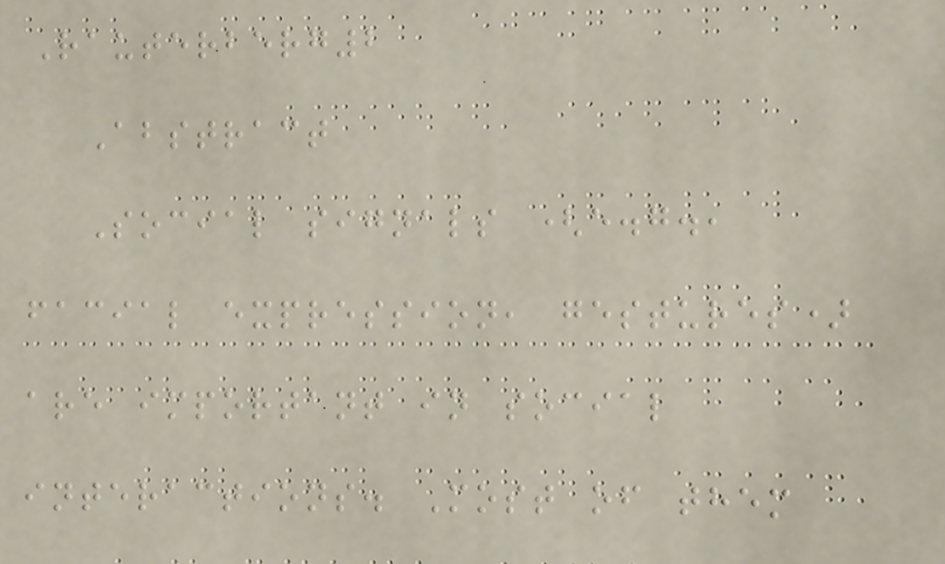Rauterberg2
Abstract
Social signals (e.g.,
facial expression, gestures)
are important in social
interactions. Most of them
